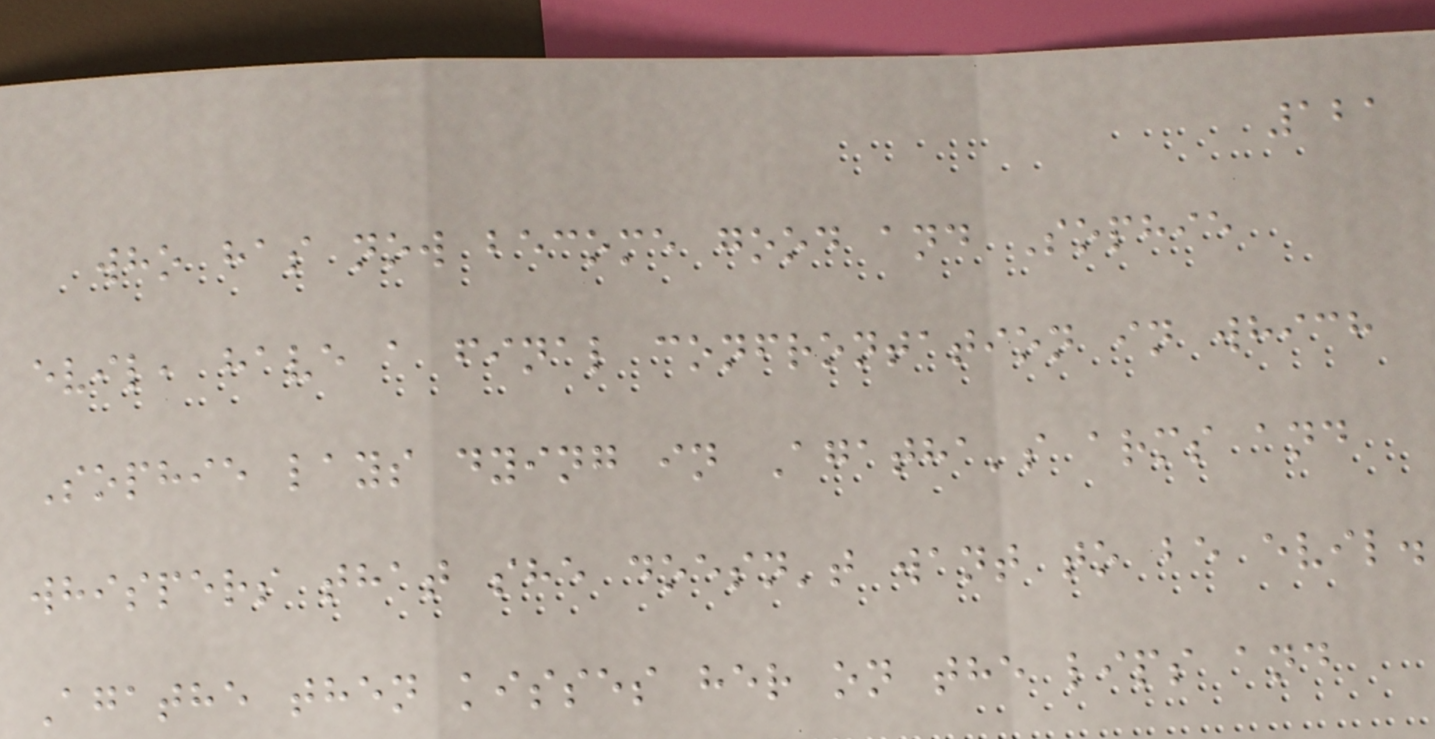121
who has now become good and Sophie
evil, have a final confrontation in which
Sophie lays dying in Agatha's arms and
whispers that she doesn't want to be evil.
Agathe then kisses her on the lips and
